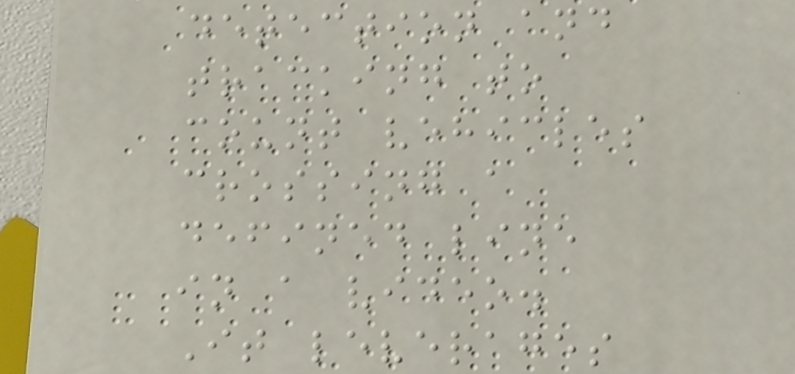detection and
tracking to
count vehicles
crossing a
defined line
in a video.
It leverages
